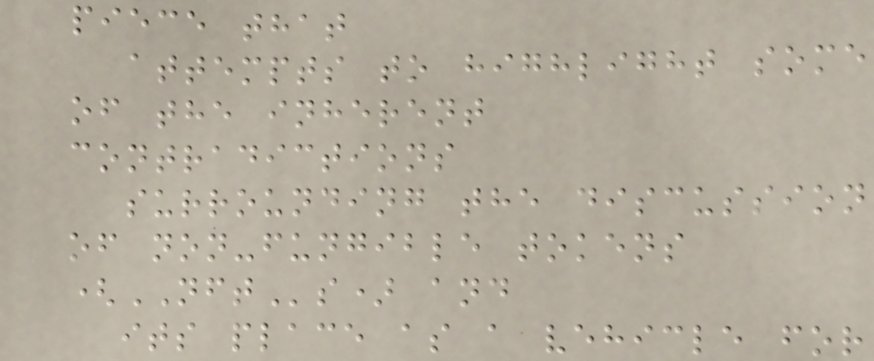piece that
attempts to highlight some
of the inherent
contradictions
surrounding the discussion
of non-fungible tokens
(NFTs) and
its place as a vehicle for
